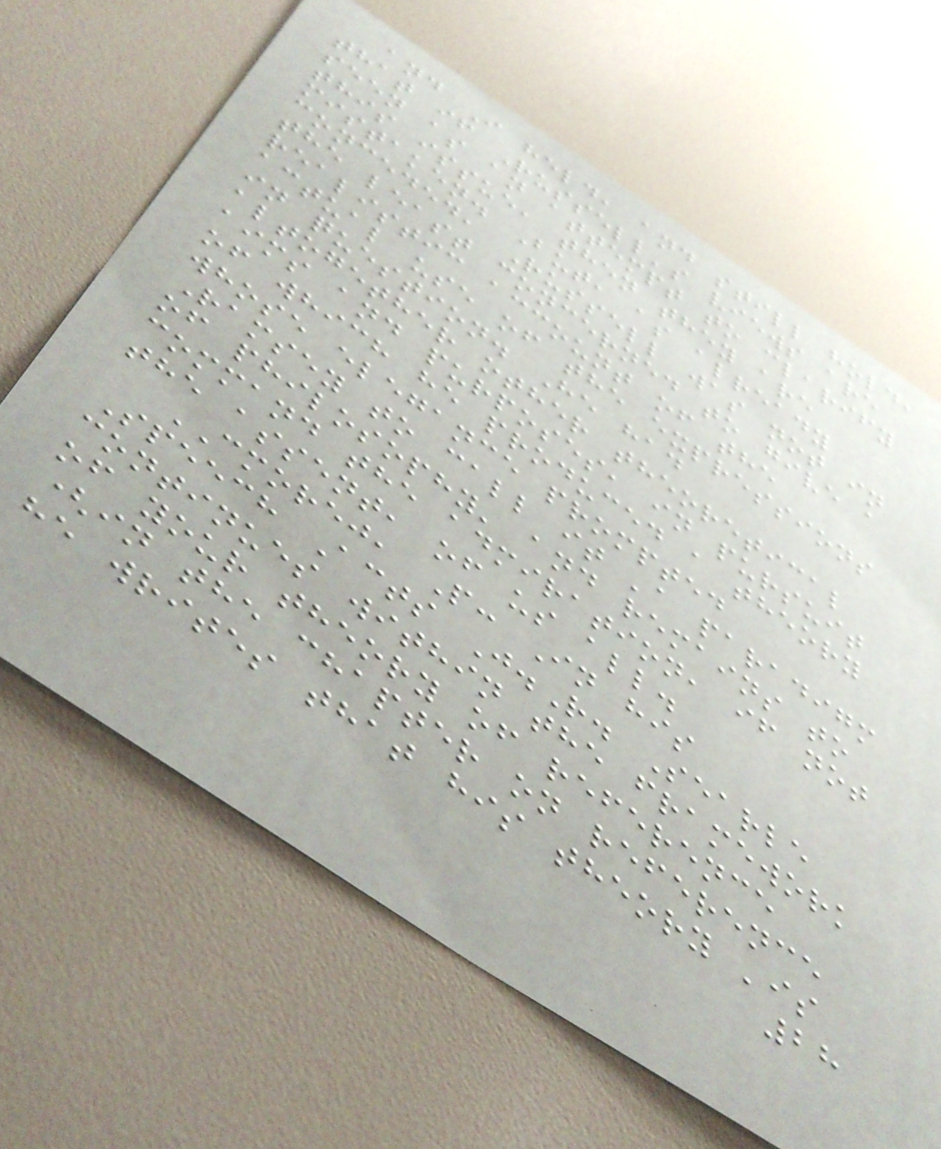and I held, and still hold,
that if Russell's views are
seen as an attempt to clarify
this issue, then they are
mistaken. But, as already
conceded, Russell was not in
the least concerned to give a
realistic account of the
actual use of the expressions
in question. He had
altogether other theoretical
aims and purposes, in pursuit
of which he produced a theory
whose elegance prompted
Ramsey to call it 'a paradigm
of philosophy' and remains to
command the admiration, if not
the assent, of us all.
CMOREJ, P: In his
Speech Acts J.R. Searle
continues within the framework
of your theory of reference
(in the chapter on reference
he writes that his theory 'is
28
